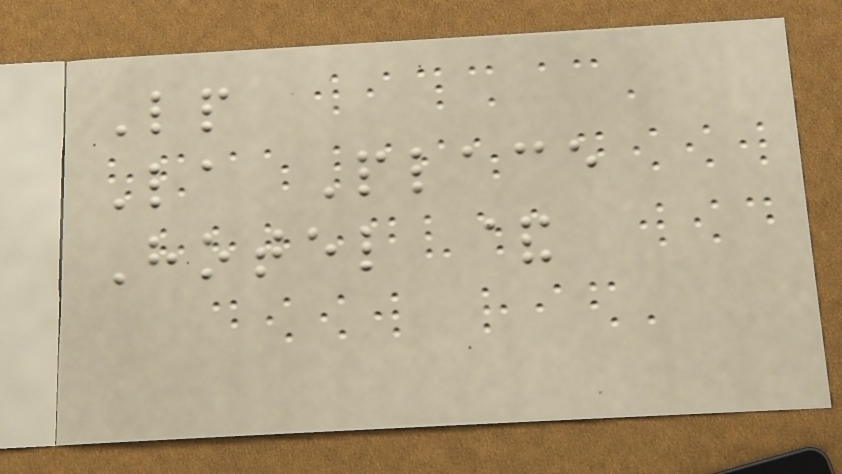Lp
La Place
Hotel &
